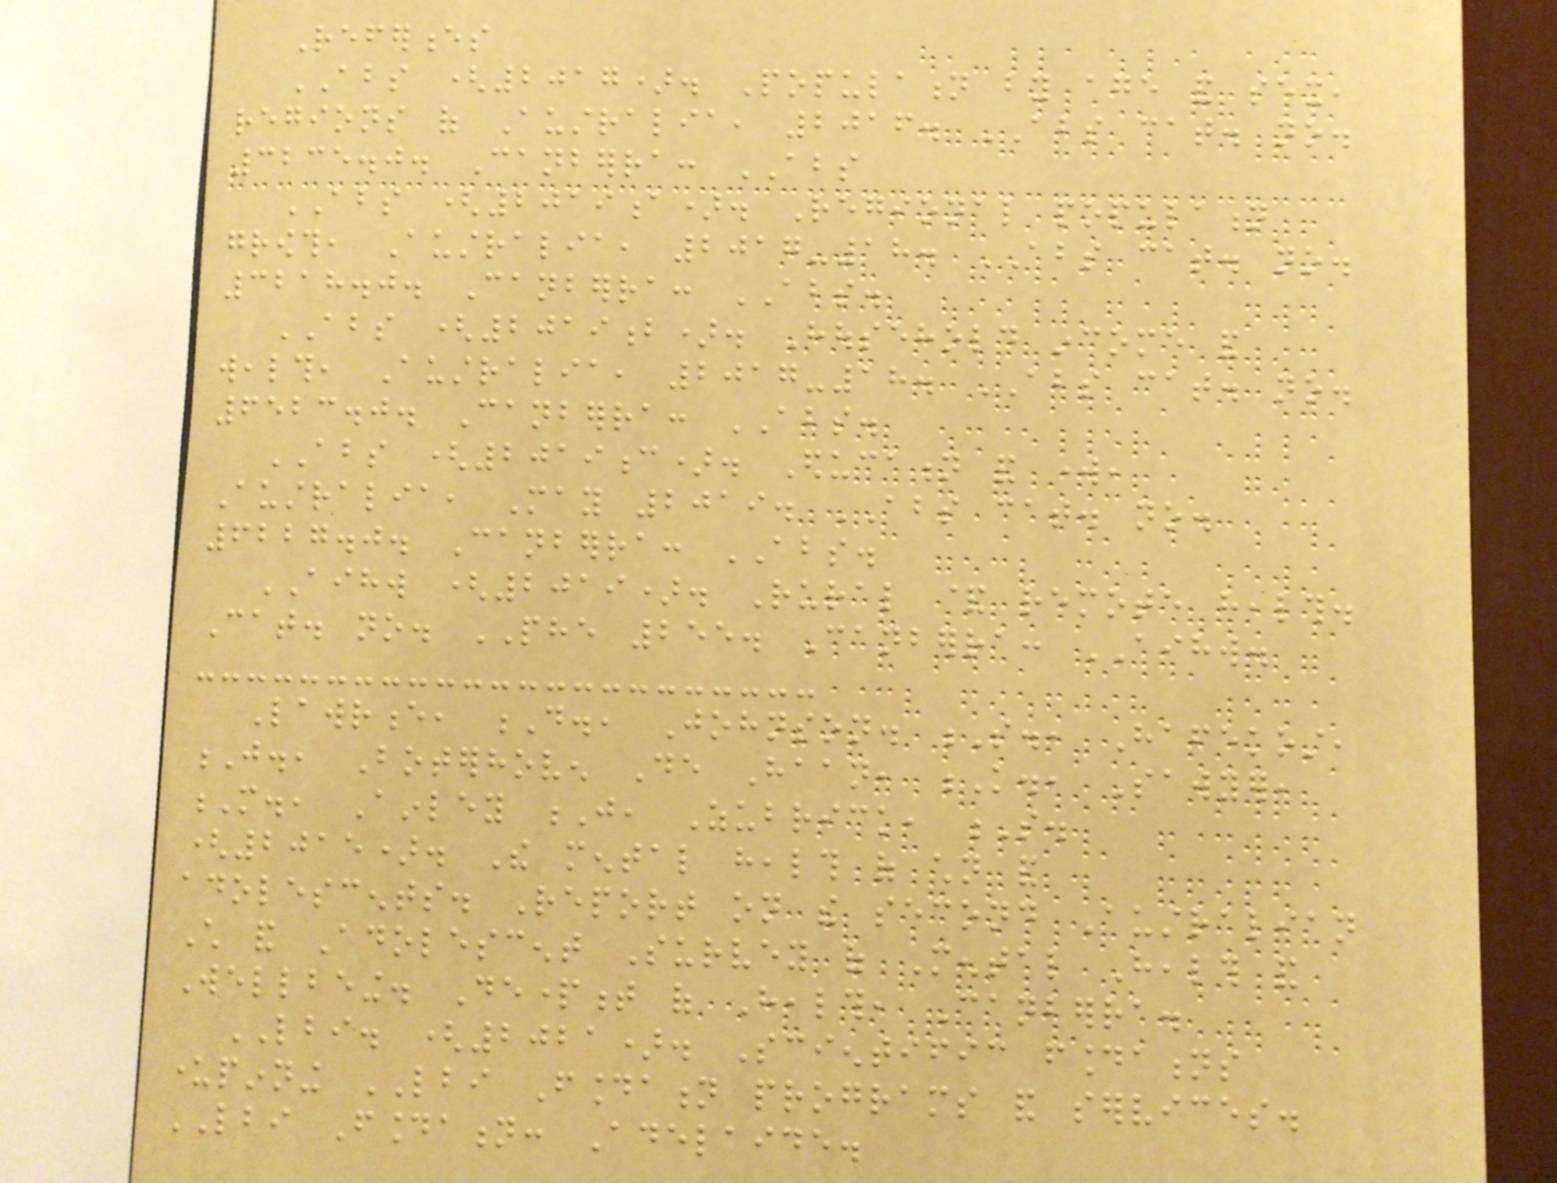References
ABS (2017). Population by age and sex,
regions of Australia, 2016. ABS cat. no.
3235.0. Canberra: ABS
ABS (2019a). Regional population
growth, Australia, 2017-18. ABS cat. no.
3218.0. Canberra: ABS.
ABS (2019b). Household income and
wealth, Australia, 2017-18. ABS cat. no.
6523.0. Canberra: ABS.
ABS (2019c). Education and work,
Australia, May 2019. ABS cat. no.
6227.0. Canberra: ABS.
AIHW (2019). Rural & remote health.
Cat. no. PHE 255. Canberra: AIHW.
Lawrence, D., Johnson. S., Hafekost,
J., Boterhoven De Haan, K., Sawyer,
M., Ainley J, Zubrick, S.
(2015). The mental health of children and
adolescents. Report on the second Australian
Child and Adolescent Survey of Mental Health and
Wellbeing. Department of Health, Canberra.
LBI. (2021). Scientific foundations
underpinning LBI Foundation programs and services.
LBI Foundation: Adelaide.
